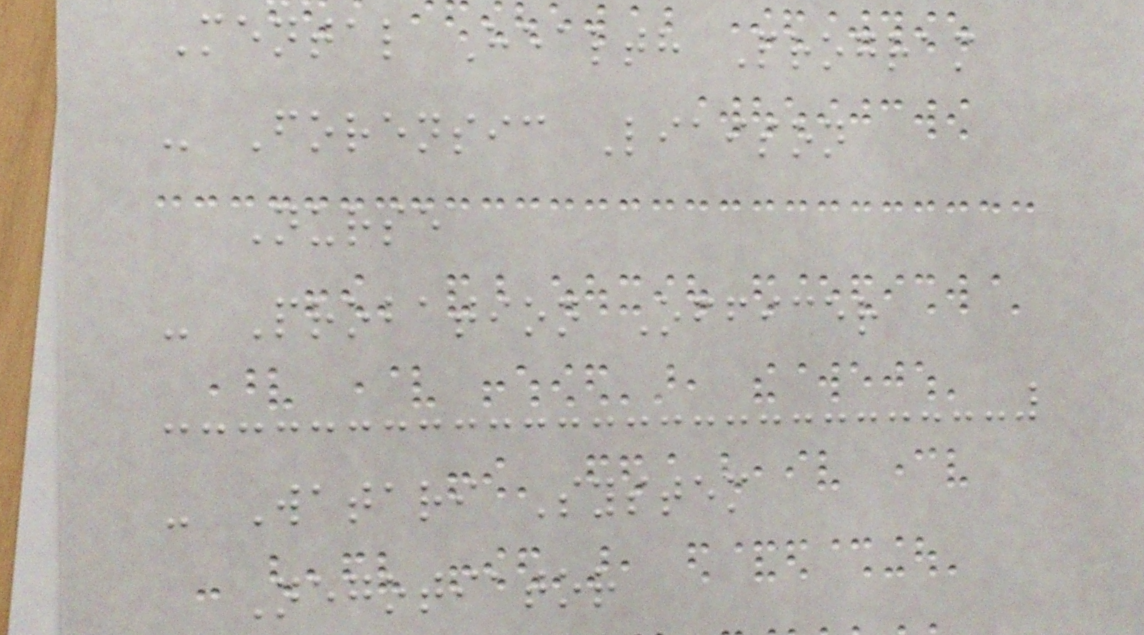Mental Health Program
- Forensic Liaison
Nurse
- Probation Officer
- Watari System
Negotiator
